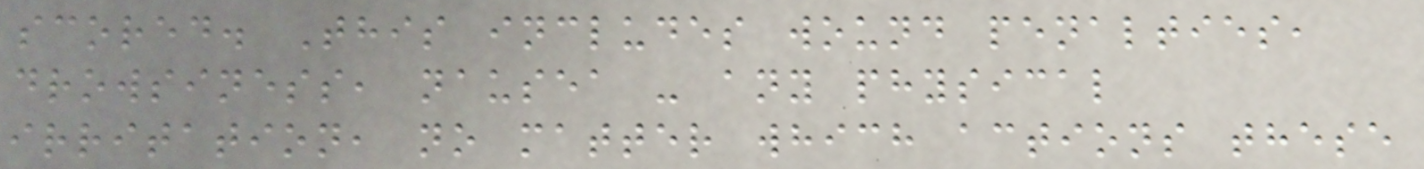scored. This includes wound penalties,
drowsiness, nausea - any physical
irritation, no matter which actions these
